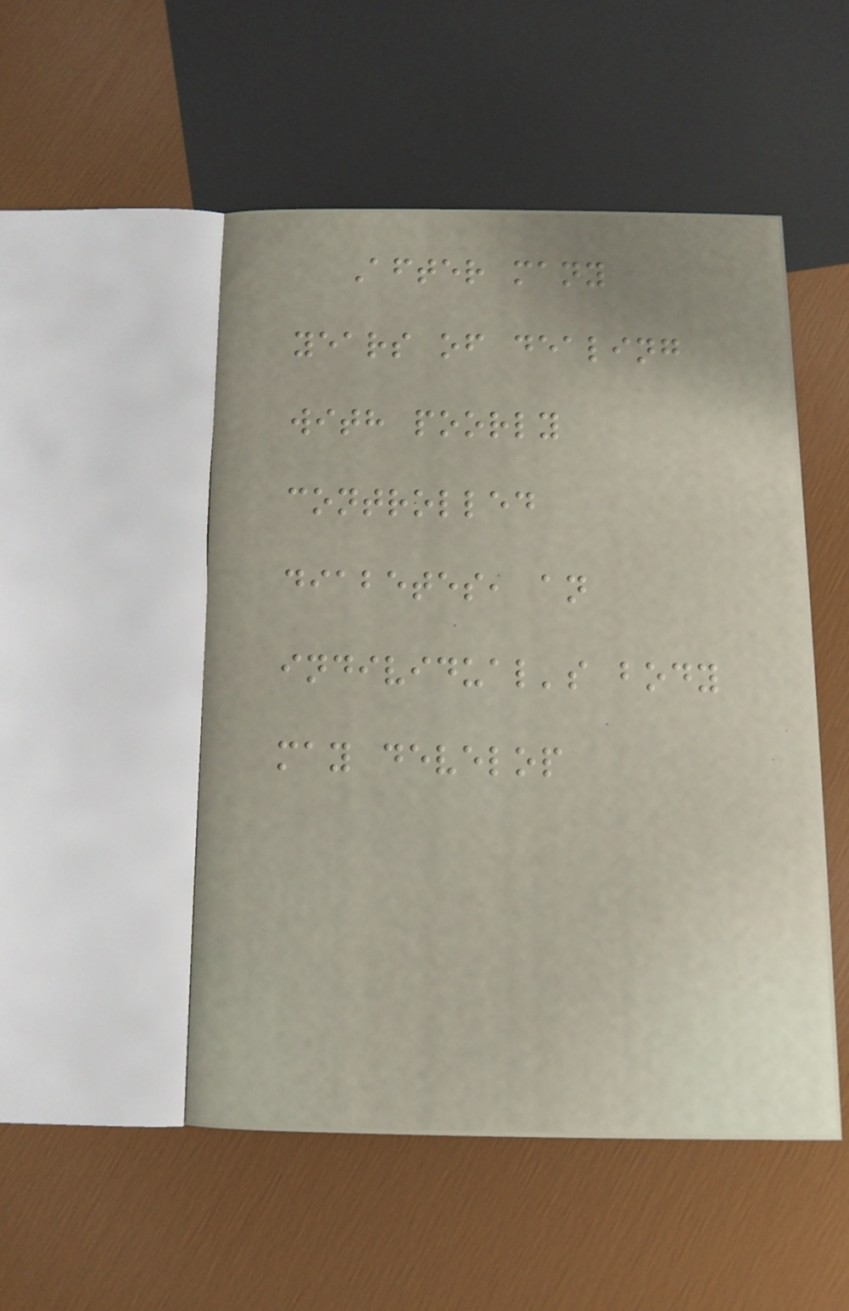After many
years of dealing
with poorly
controlled
diabetes, an
individual's body
may develop
